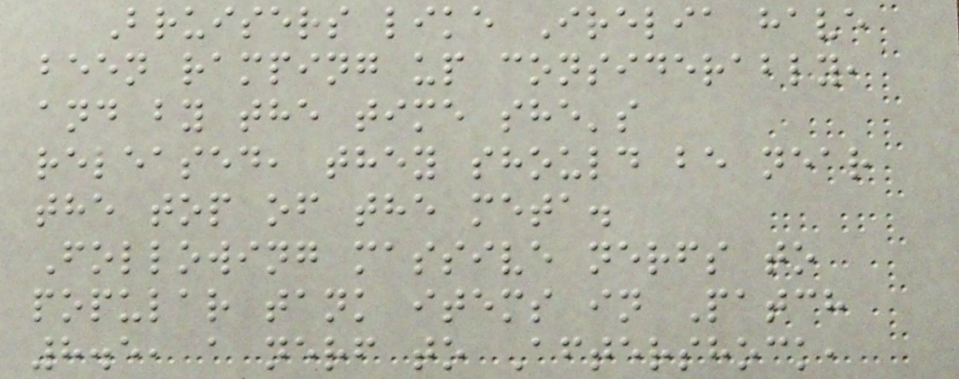Bruisers like Irelia have
been ramping up considerably,
and by the time she's
released, they should be near
the top of the meta.
Following massive nerfs to
popular tank items in Patch
8.5, a nerf to Aftershock,
